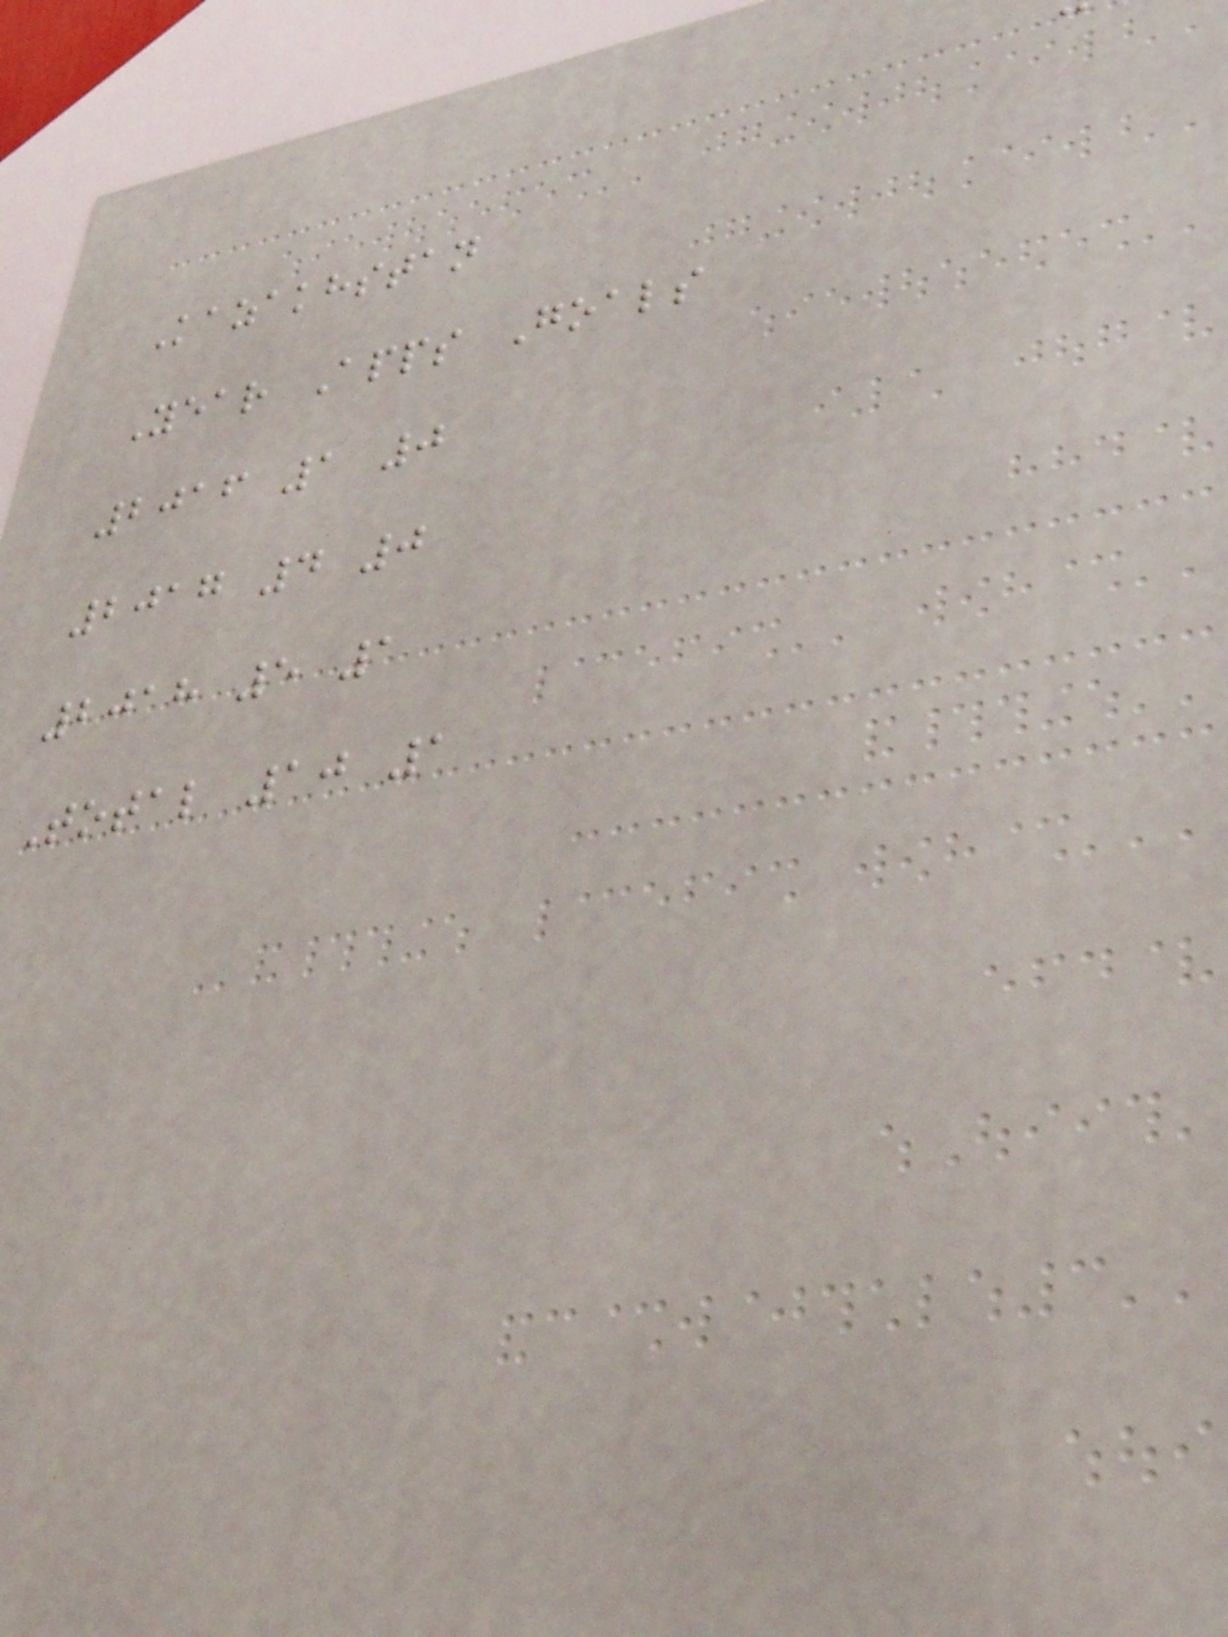Kazakhstan
Year Apps Goals
2016 1 0
2017 4 0
2018 5 1
Total 10 1
